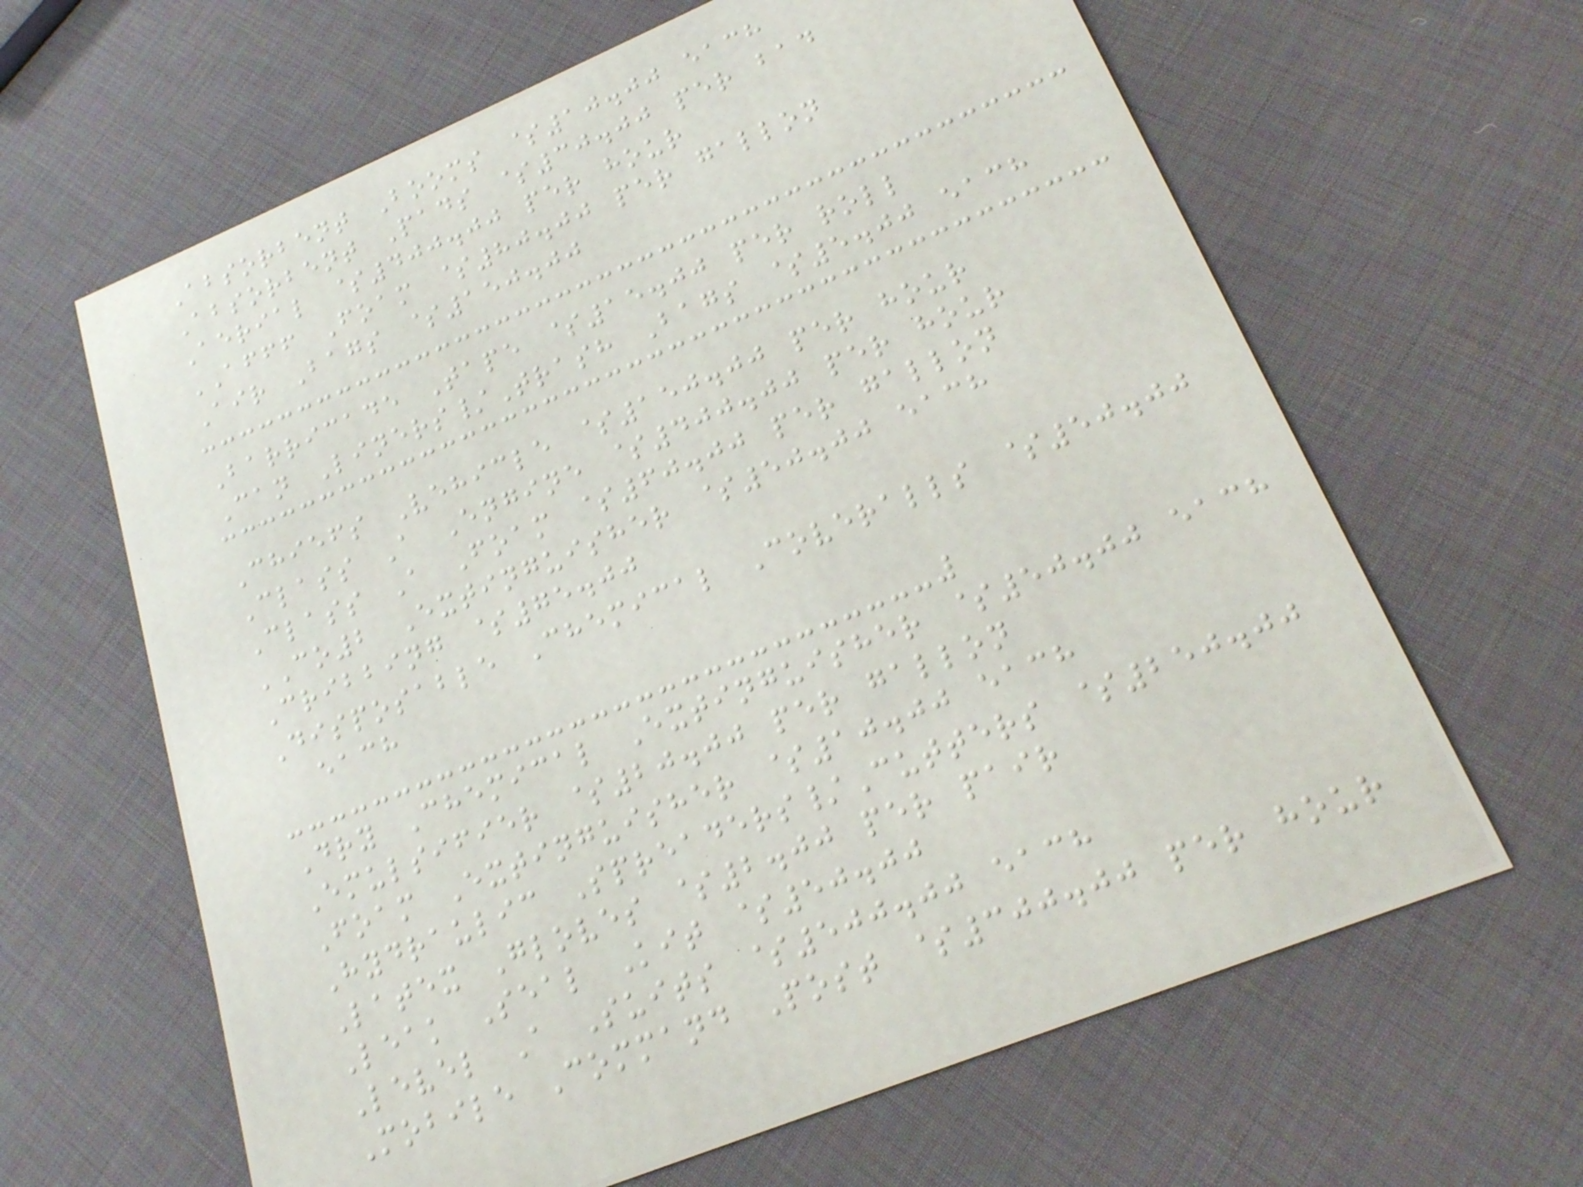Absorbent Booms $10.00 each
Absorbent Pads $30.00 per bad
Aerial $400.00 per hour
AFFF Foam $80.00 per gallon
Air Bags $150.00
Barricade Tape $15.00 per roll
Can Liners/Trash Bags $5.00 each
Chiefs Vehicle $150.00 per hour
Class A Engine $400.00 per hour
Class A Foam $60.00 per gallon
CO2 Extinguisher $50.00 each
Cribbing $75.00
Disposable Chemical Coveralls $50.00
each
Dry Chemical Extinguisher $50.00 each
Emulsifier $20.00 per gallon
Foam Extinguisher $10.00 each
Hydraulic Spreaders/Cutters $250.00
Latex Gloves $2.00 per pair
Leak Seal Kit $50.00
Level A Suits $500.00 each
Mobile Command Post $300.00 per hour
